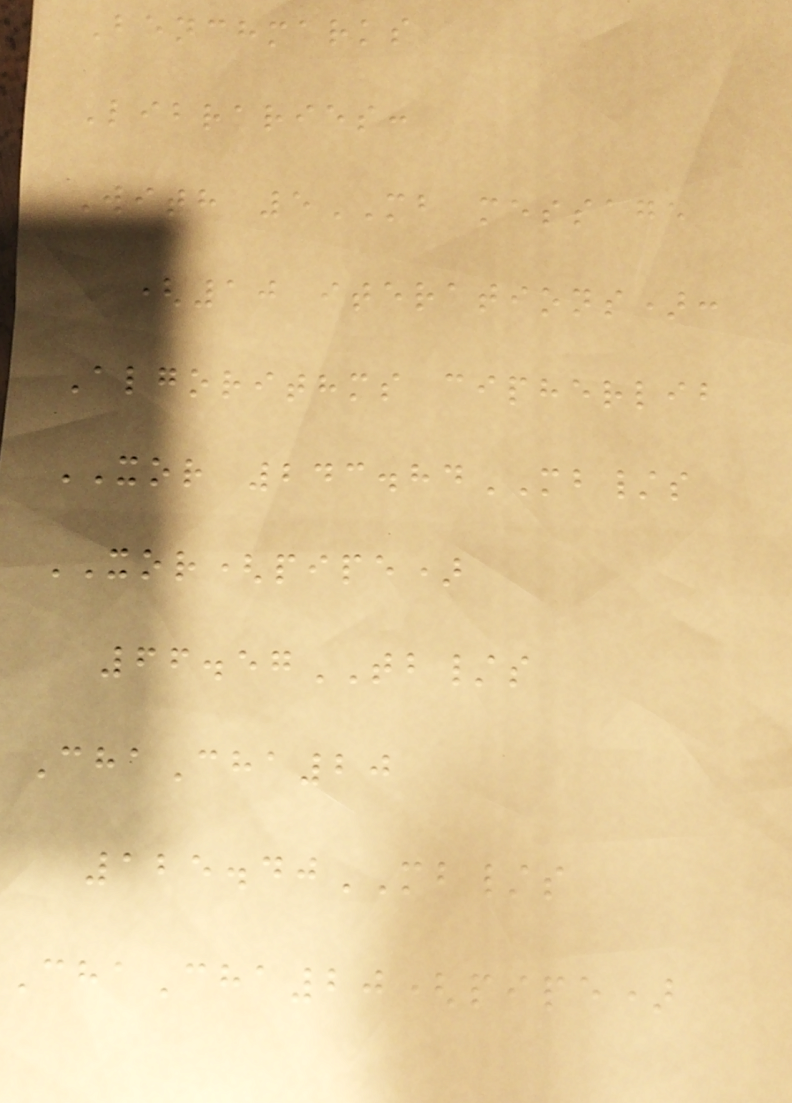Benchmarks
Libraries:
With 5MB message
(10 iterations):
Algorithms cipherlib
XOR 243.84MB/s
XOR(pipe)
66.57TB/s
ChaCha20
125.40MB/s
ChaCha20(pipe)
